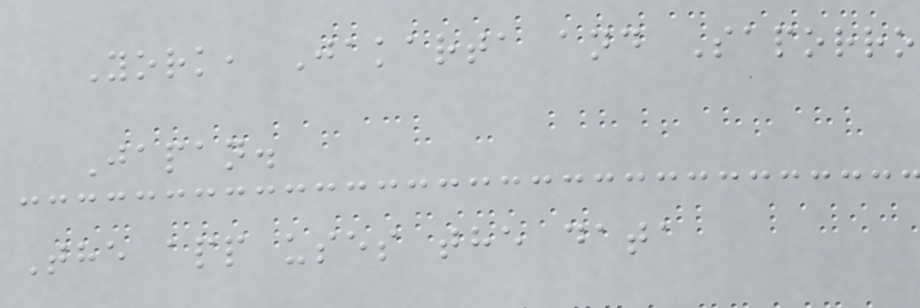York, Jakarta and Saporro
Japan.
The app uses the data
